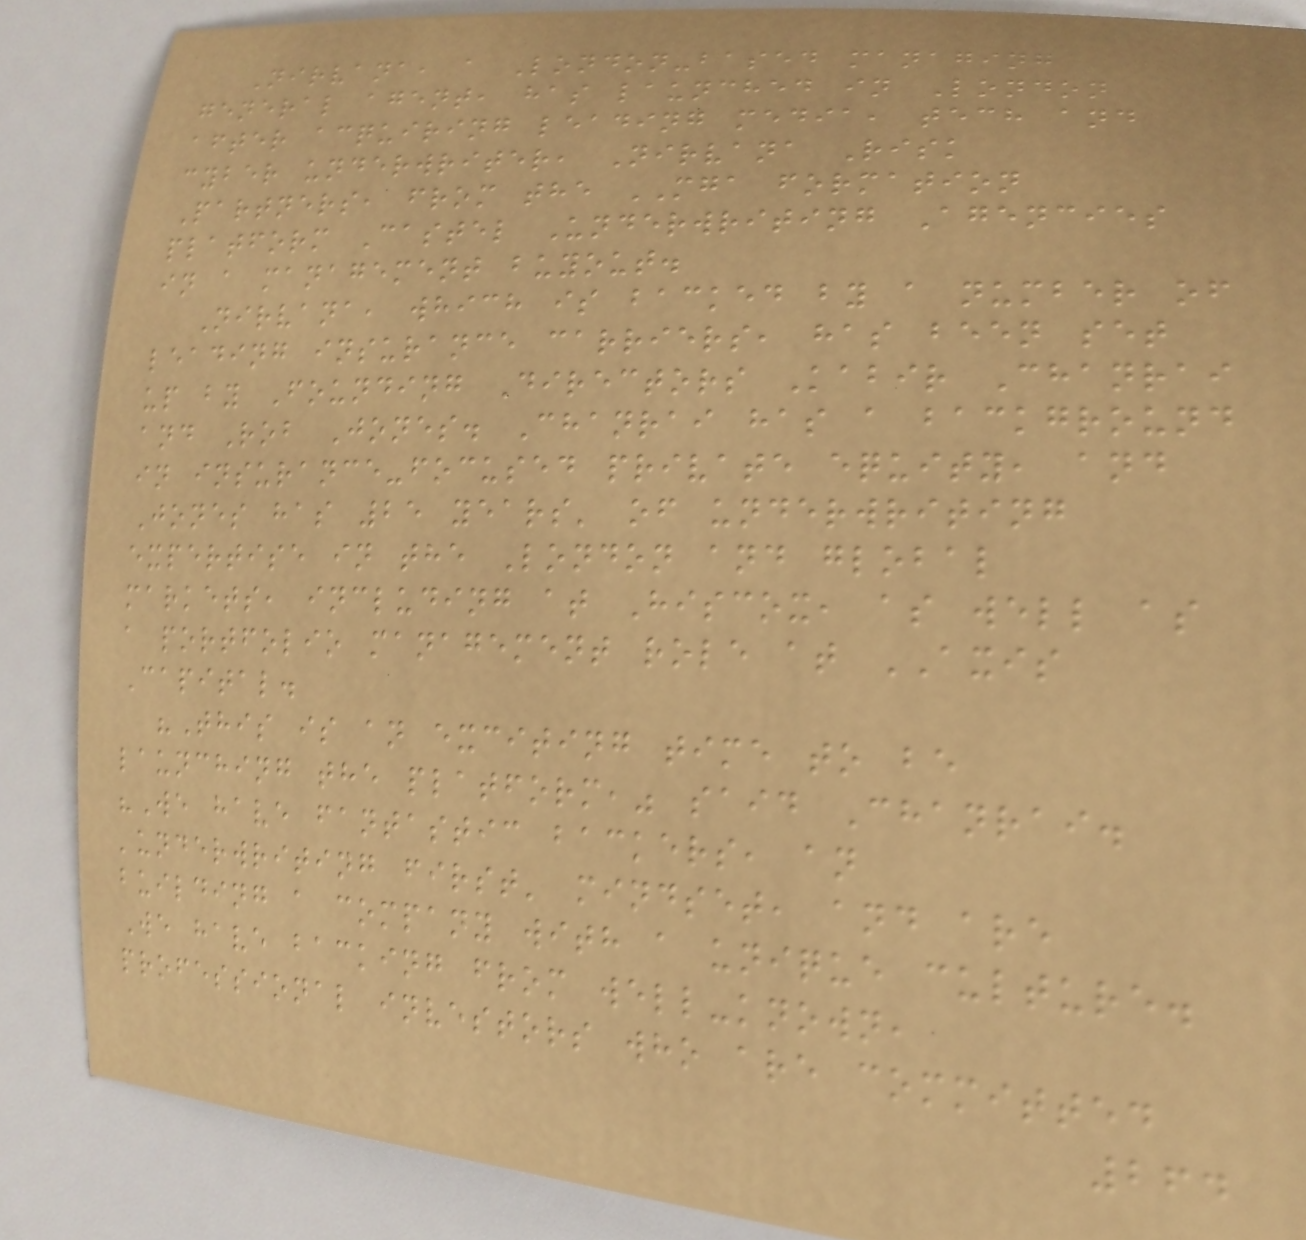Nirvana, a London-based managing
general agent, has launched in London
after acquiring leading media, tech and
cyber underwriter, Nirvana Risk
Partners, from the MGA formation
platform Castel Underwriting Agencies
in a management buyout.
Nirvana, which is backed by a number of
leading insurance carriers, has been set
up by Founding Directors Kabir Chanrai
and Rob Jones. Chanrai has a background
in insurance-focused private equity, and
Jones has 25 years' of underwriting
expertise in the London and global
markets, including at Hiscox, as well as
a portfolio management role at AXIS
Capital.
"This is an exciting time to be
launching the platform," said Chanrai.
"We have fantastic backers, an
'underwriting first' mindset, and are
building a company with a unique culture.
We have backing from well-known,
professional investors who are committed
264
